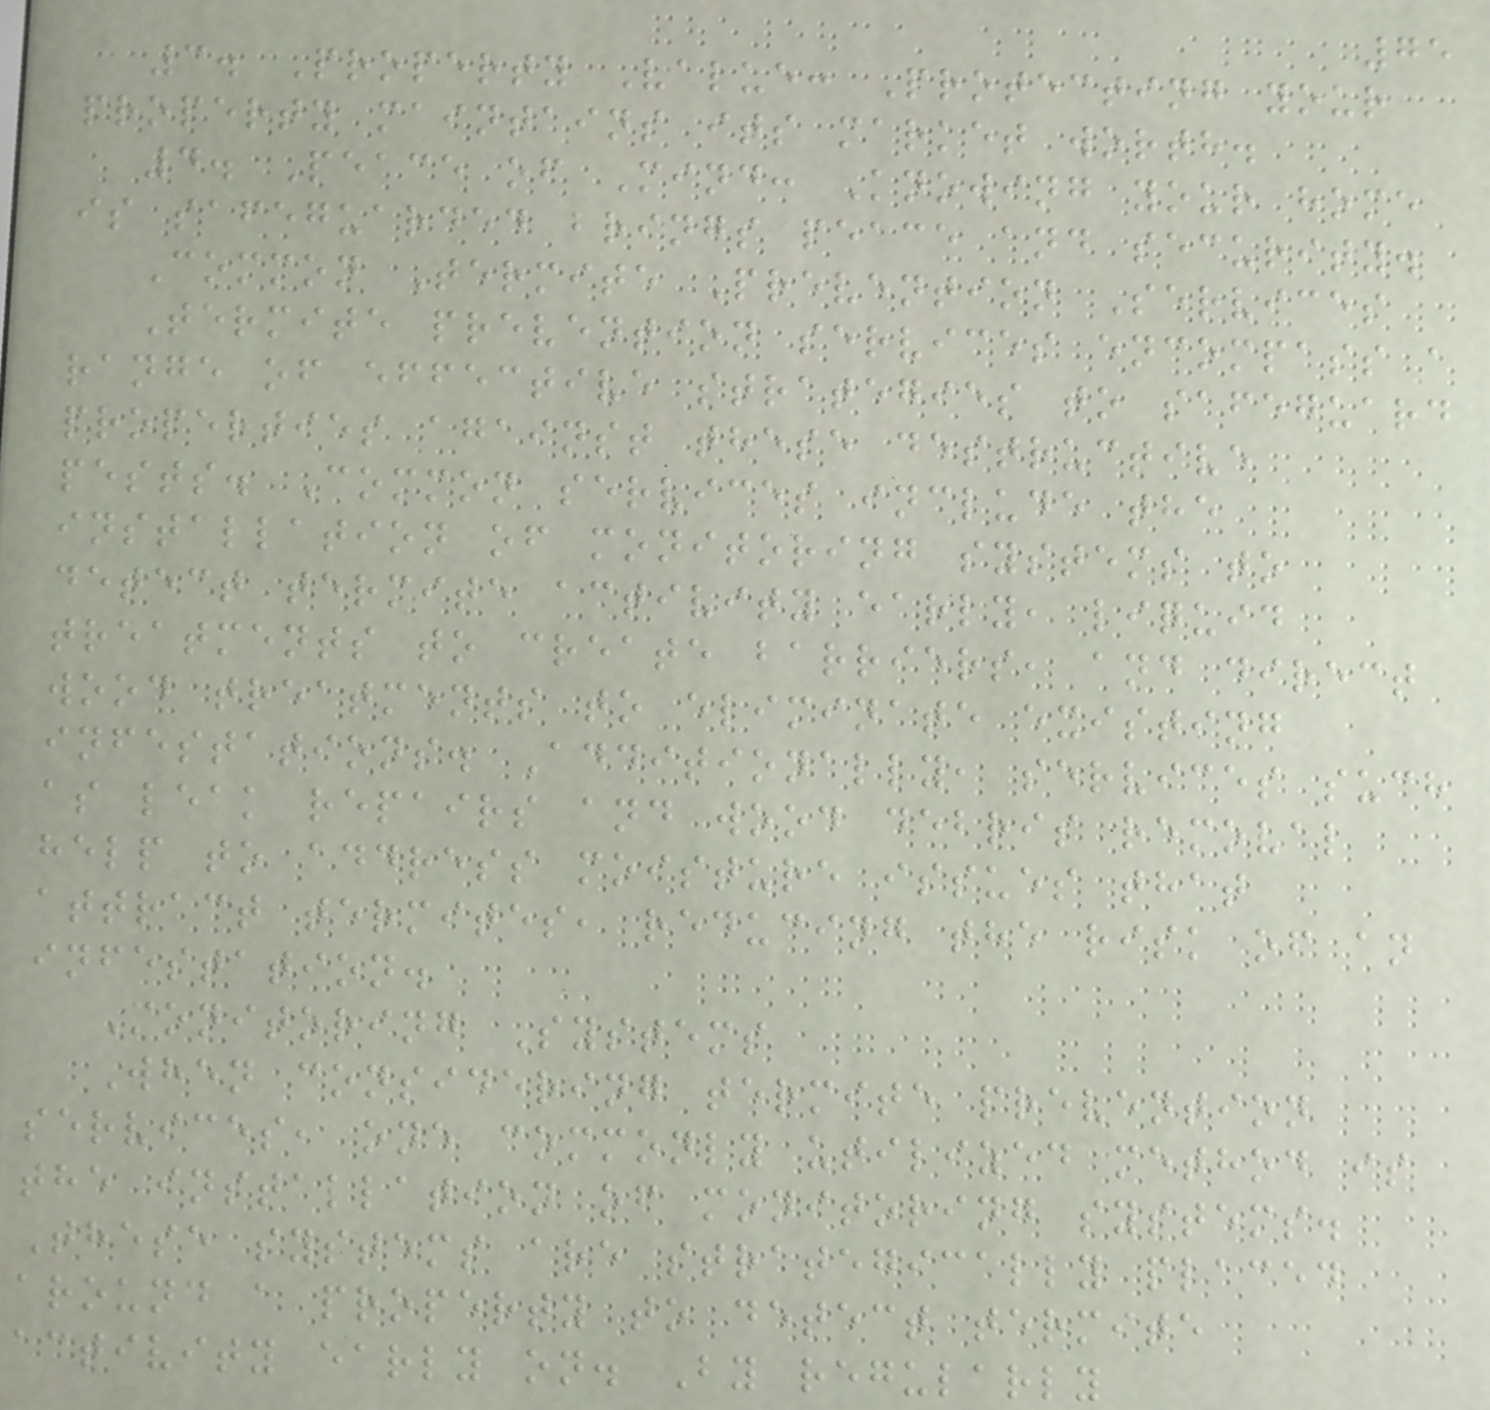75
3. Property Value: Protecting your
property maintains its market worth.
4. Peace of Mind: Knowing your home
is safeguarded brings peace and security.
Common Termite Prevention Services
Termite prevention services encompass a
range of effective strategies to safeguard
properties against these destructive
pests. Common services include the
installation of monitoring systems to
detect termite activity early, liquid
treatments to create barriers, and direct
wood treatments to eliminate existing
infestations. Additionally, services such
as leak repairs and wood debris removal
help to address moisture issues that
attract termites, reducing the risk of an
infestation.
Monitoring Systems
When considering termite prevention
services, one commonly utilized method is
the installation of monitoring systems.
These systems are strategically placed
around a property to detect termite
activity early on. By regularly
